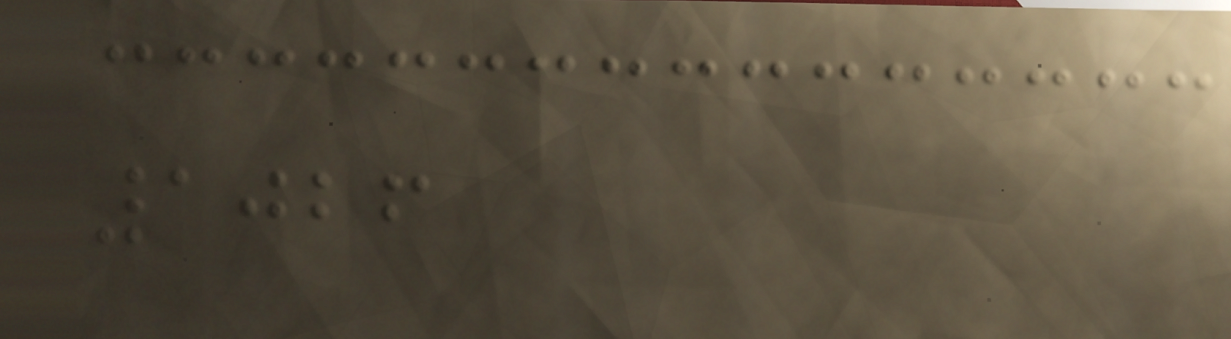1026
